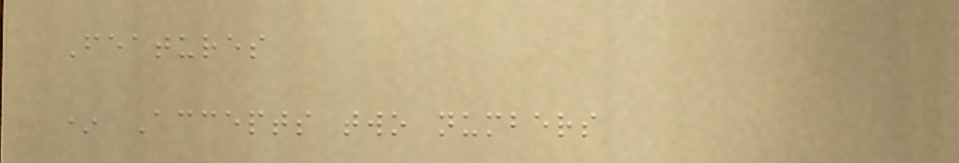Features
* Accepts two numbers
